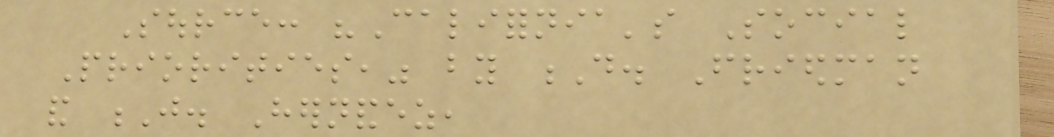Source: "California's Social
Priorities," by D. Friedman
and J. Hernandez,
